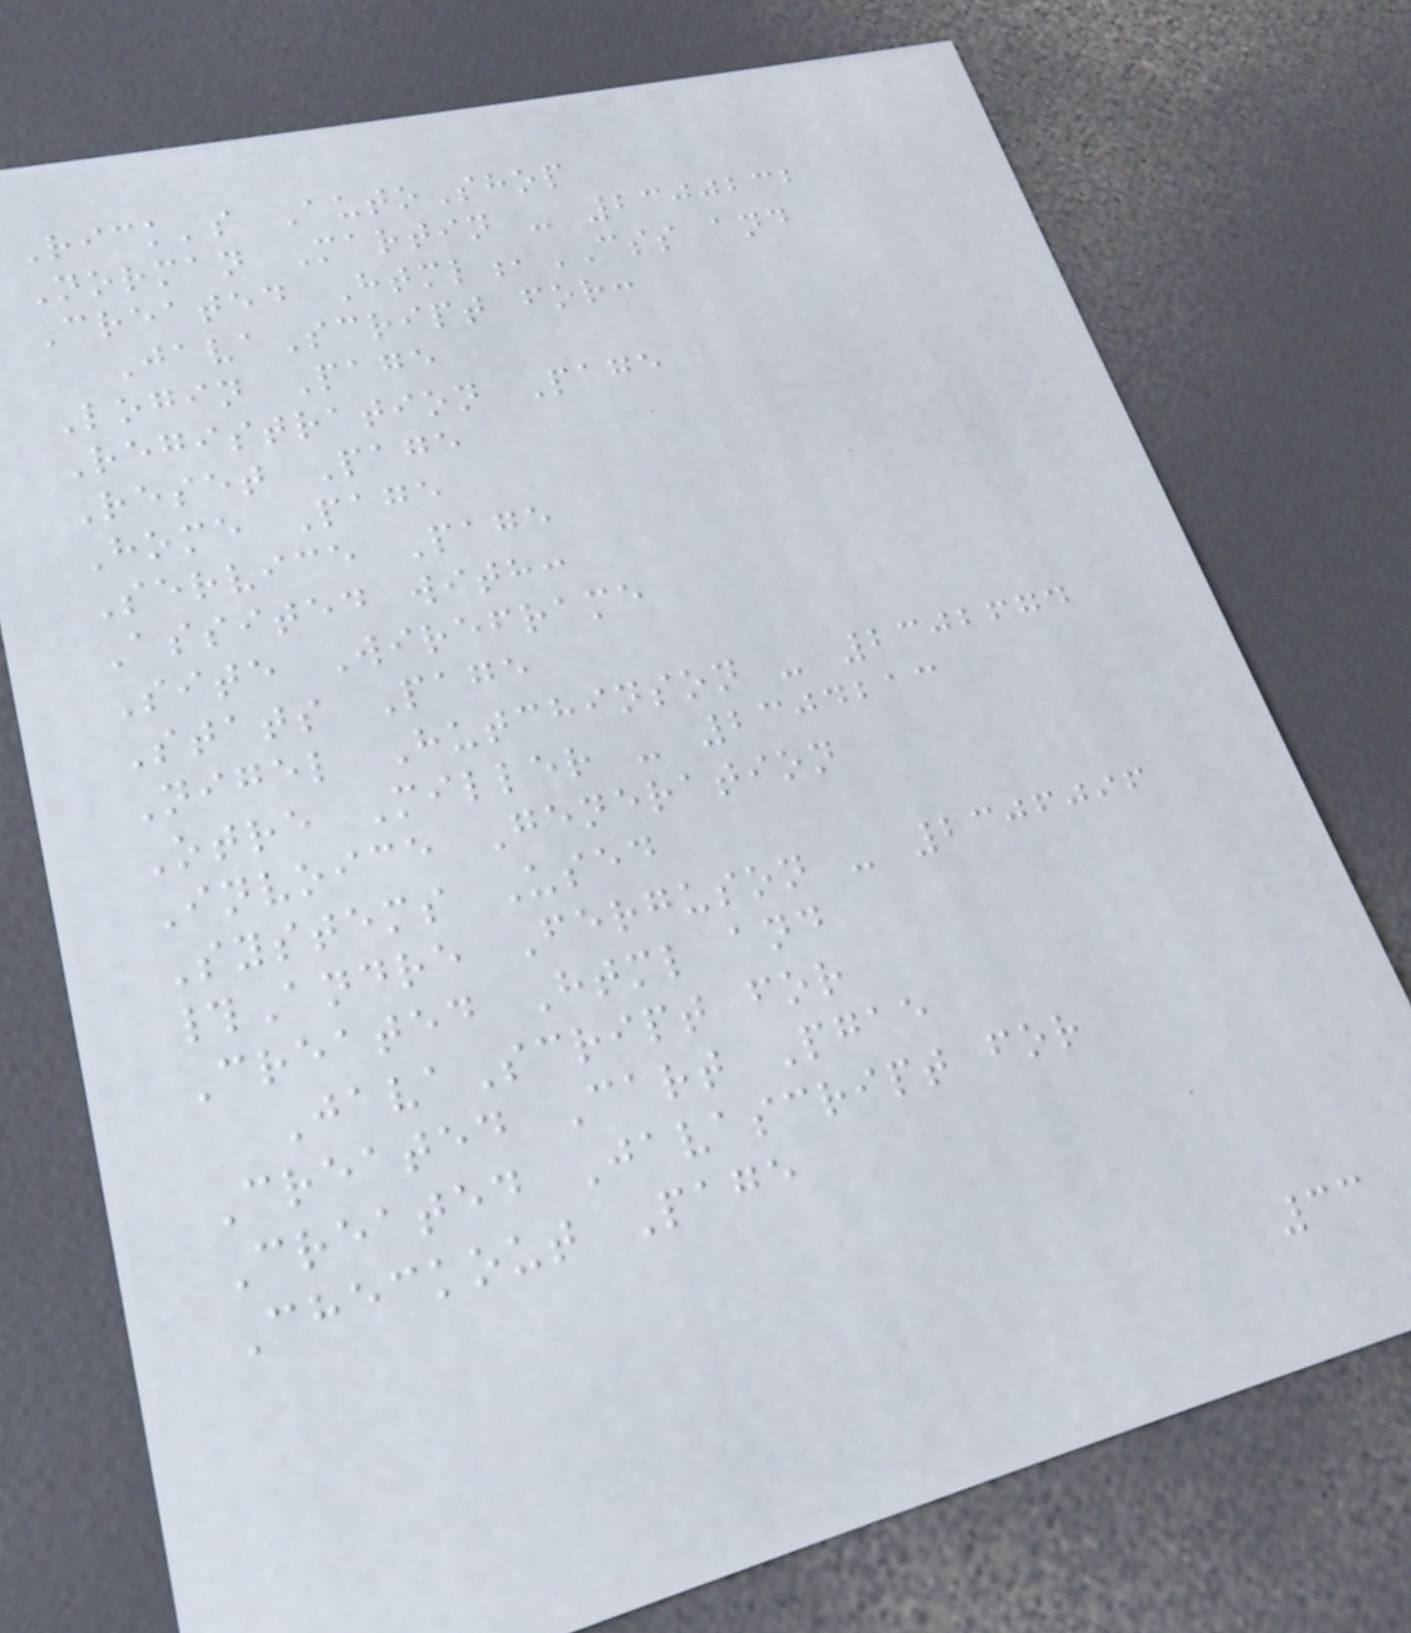Rick's AutoShop
Norman Martin - 2300232
Created Html,CSS and
JavaScript for:
Login Page
Registration Page
Reset Page
Home Page
Service Page
Assited with:
Site Wireframe
Stats Page
Nigel Hutchinson - 2302674
Otre Miller - 2304213
Invoice Generation
Systems Used
#Andre Ferguson - 2306096
Created Html and
JavaScript for
Created Cart Pgae
Created Javascript for
Checkout Page
33
